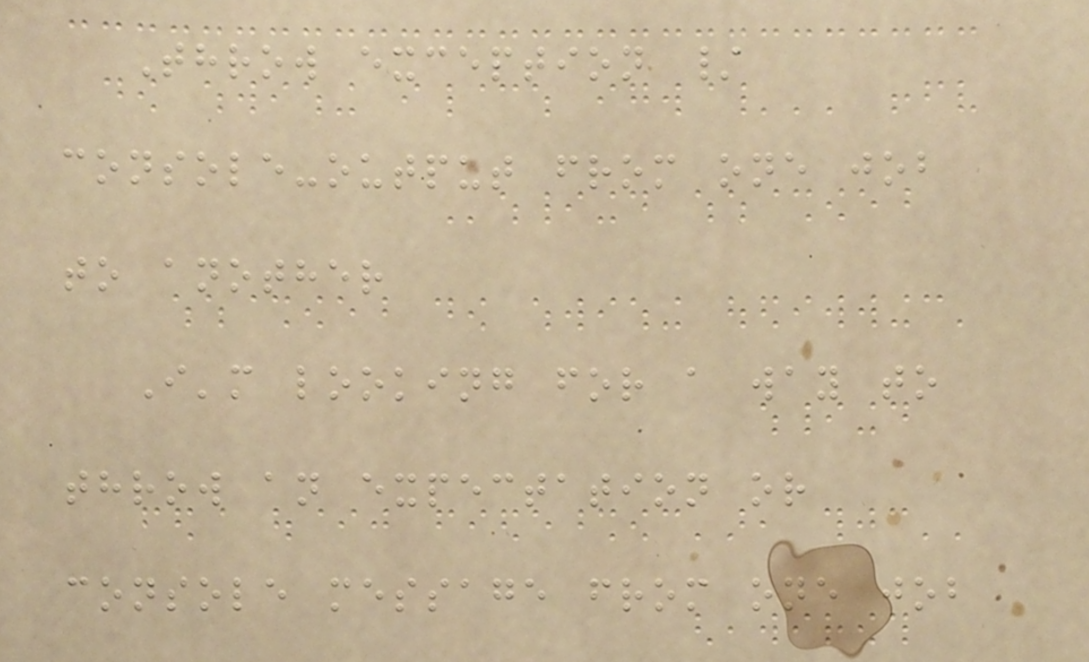Throw exception /
console-output from one job
to another
I'm looking for a way to
throw an expectation or
console message from one job
